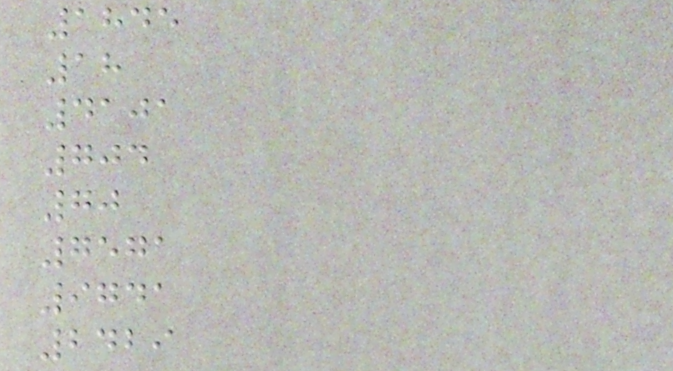1845
18
4101
704
70
7571
9741
2429
